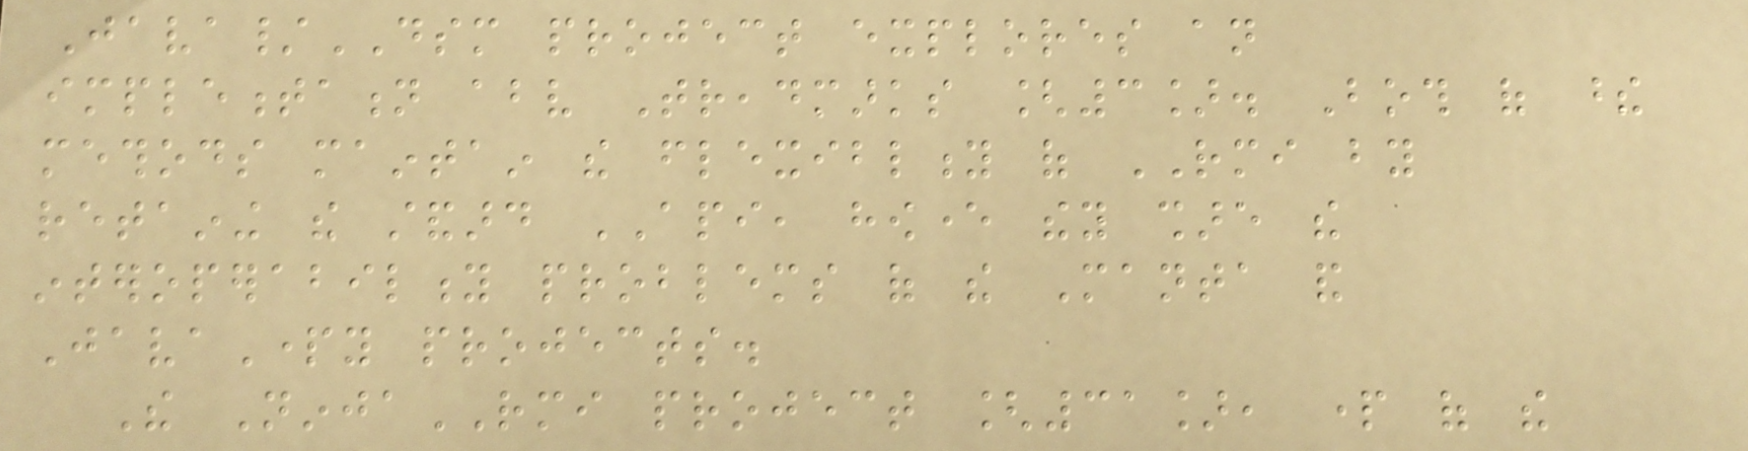Java/DSM project explores an
implementation above Treadmarks [3]. Both of these
methods maintain the flexiblity of RMI by
retaining the standard API, however they share the
interoperability problems of the Manta and
JavaParty projects.
The NinjaRMI project [31], part of the
